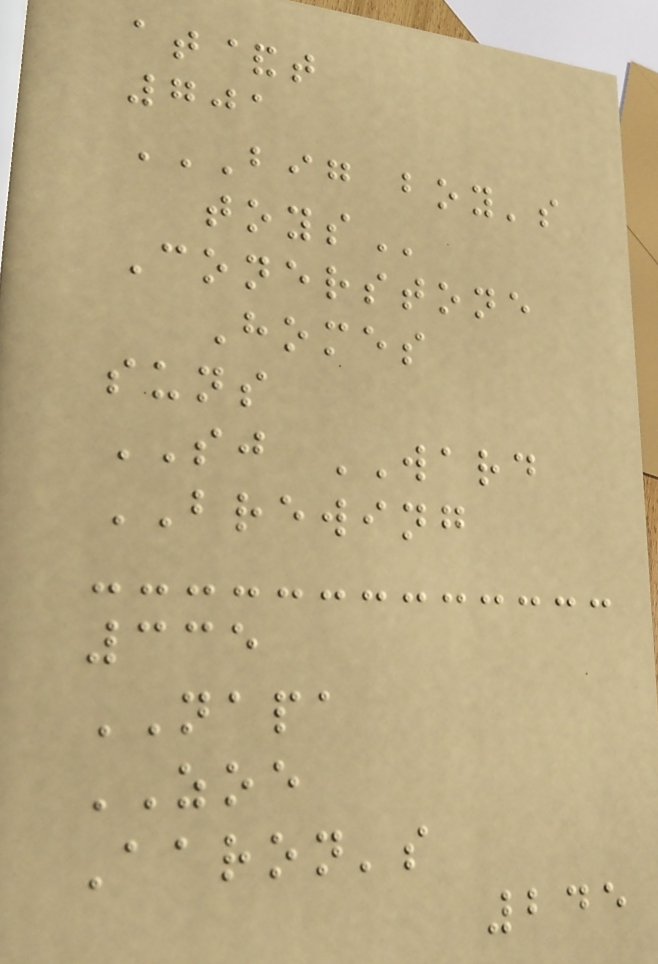at&t
701
BIG BOY'S
TOYS
Conerstone
Homes
suns
SJ WARD
BREWING
335
NAPA
ZOE
Aaron's
245
